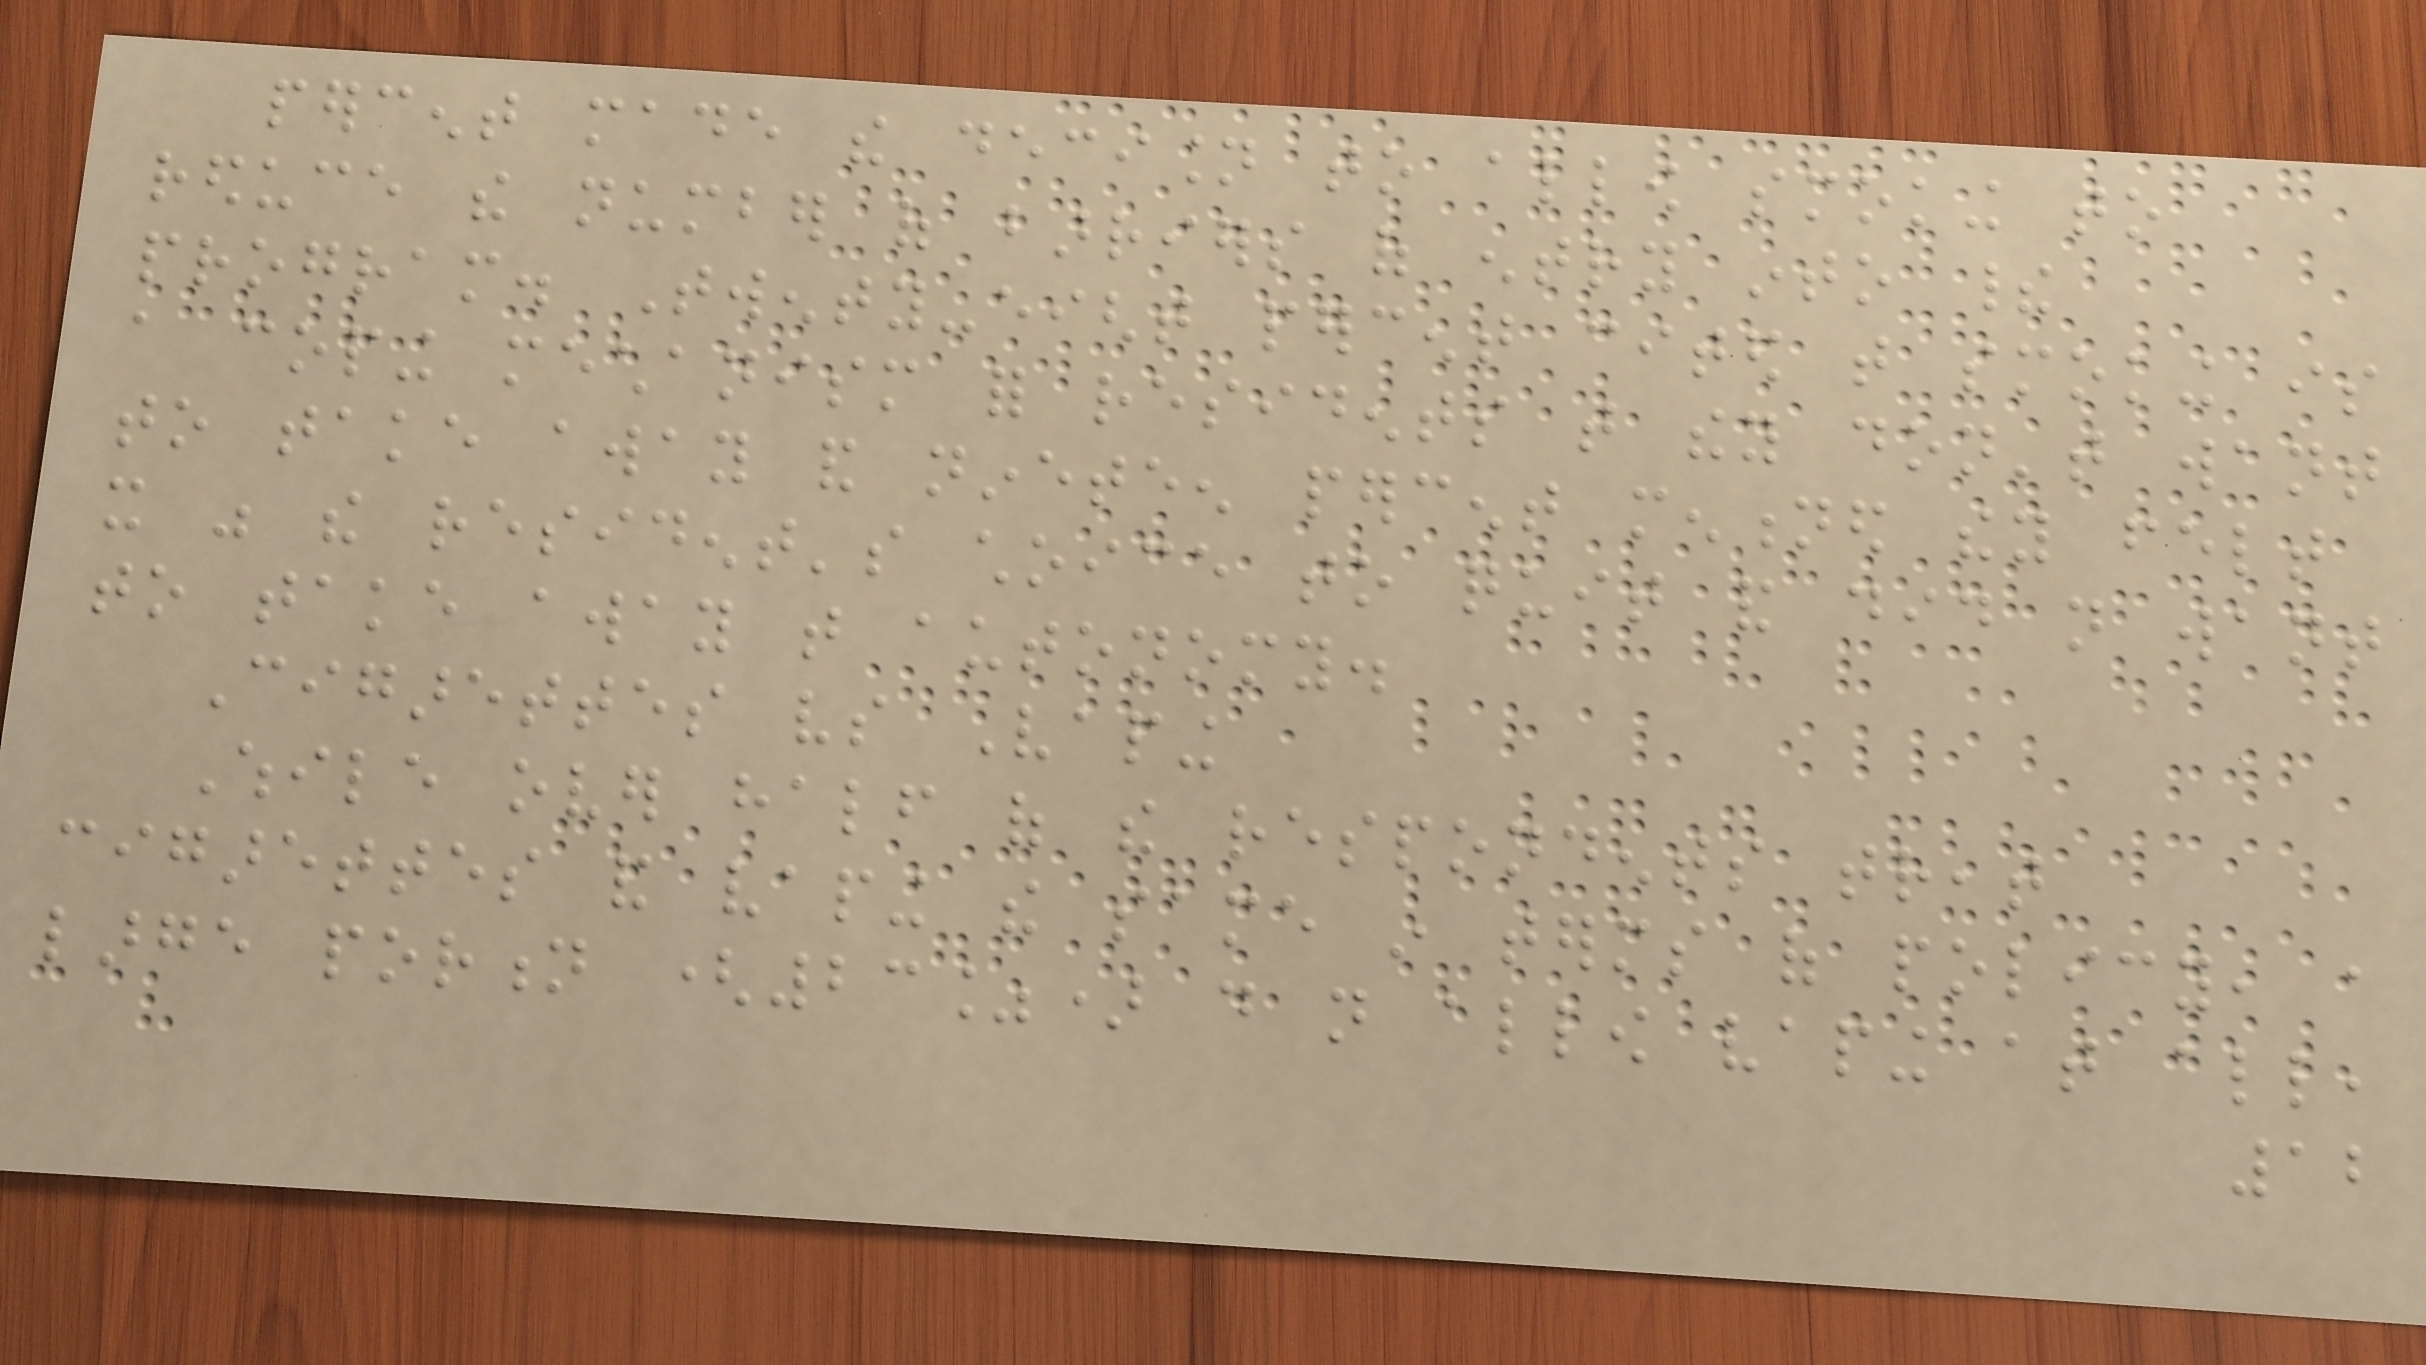percent made the decision to allow smoking to
reduce the number of barriers of entry into their
program. Twenty-eight percent cited that smoking is
a coping mechanism for residents that they don't want
to take away and nineteen percent mentioned they felt
it was the resident's choice to quit and did not want
to take away that autonomy.
Cigarettes vs Vaping
While over half of the respondents treat
cigarettes and vaping the same in terms of policy, a
large portion (23%) do not allow vaping at all,
12
